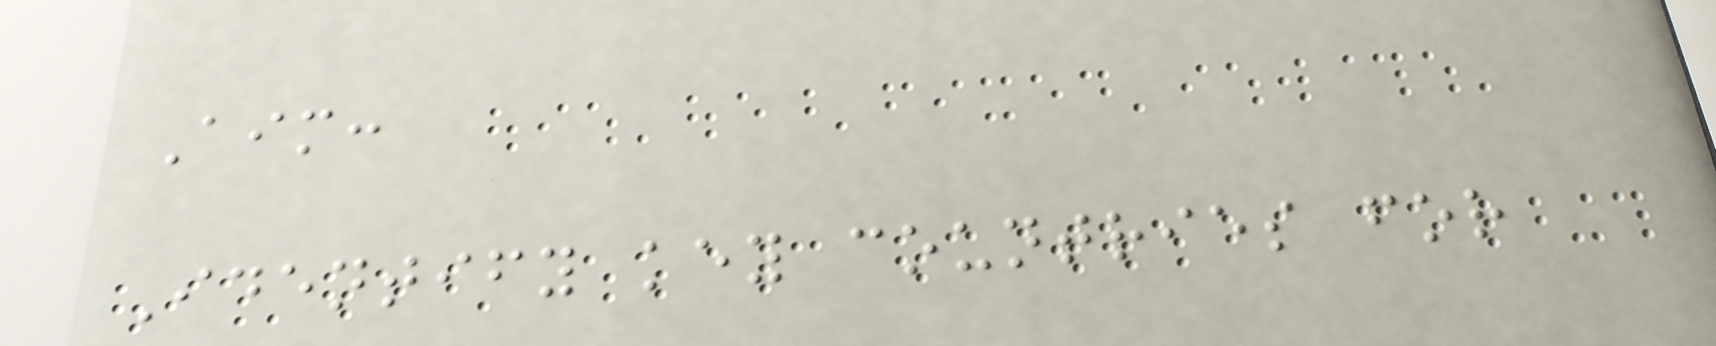Aim:
Identify key countries for
